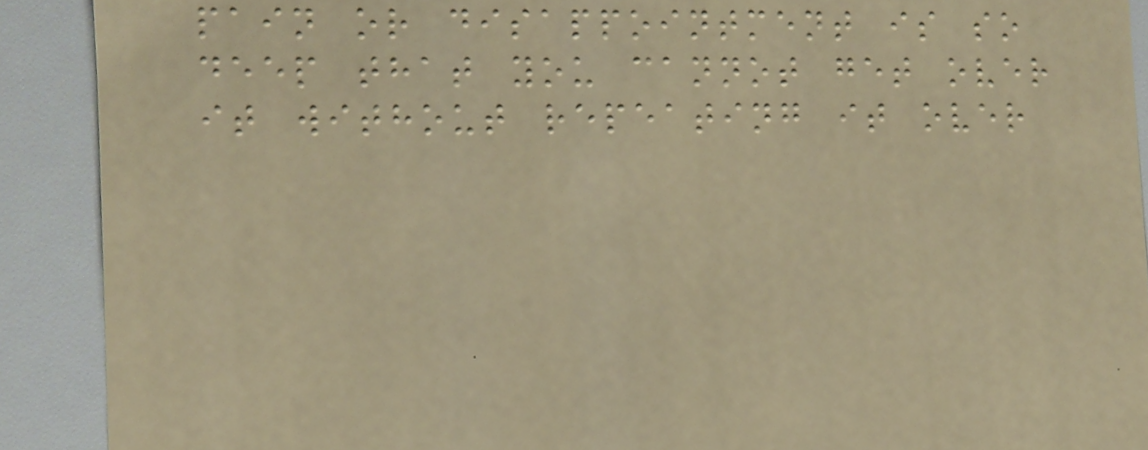pain or disappointment is so
deep that you cannot get over
it without repeating it over
